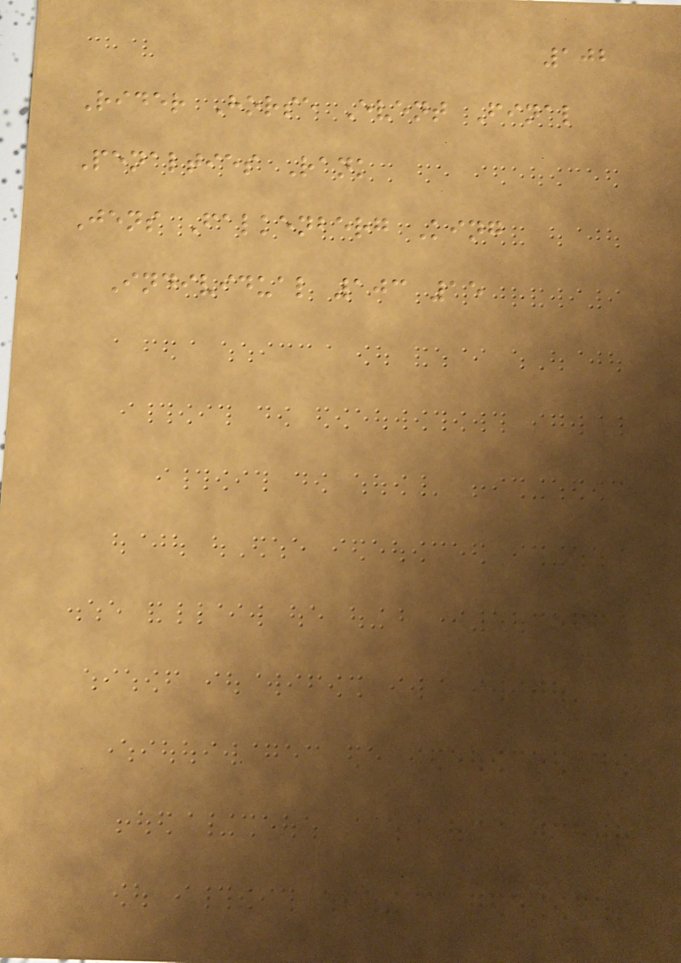102
Rider Horse Event Final
Penalties Rank
Jens Falkenberg King
Individual 103 15
